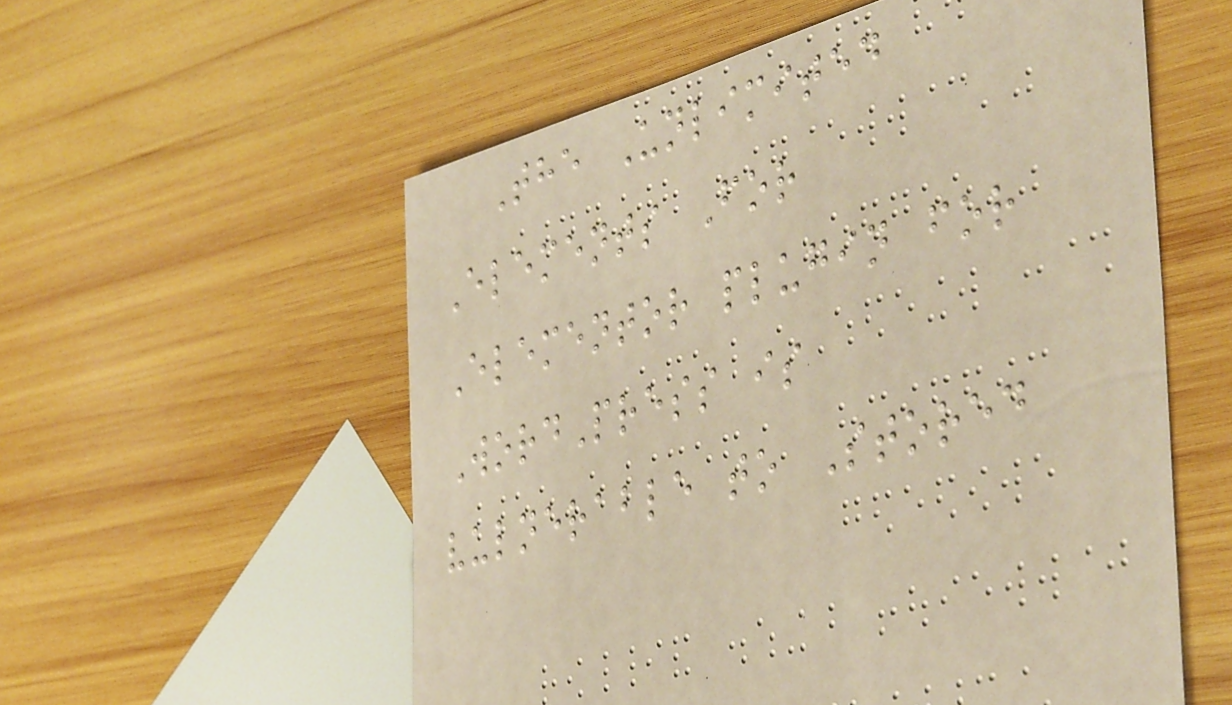The Unlimited
Elements For
Elementor plugin for
WordPress is
vulnerable to Stored
